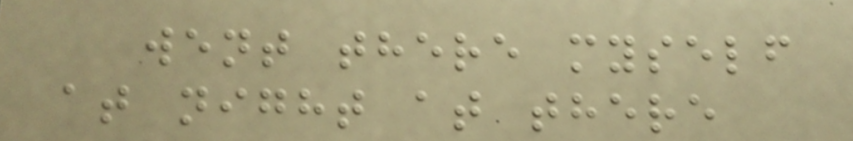went there myself
at night at there
